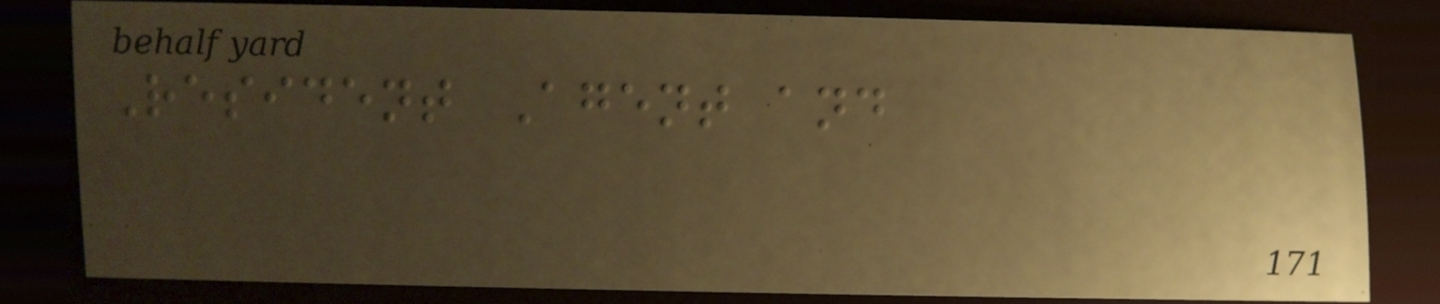Resident Agent and
